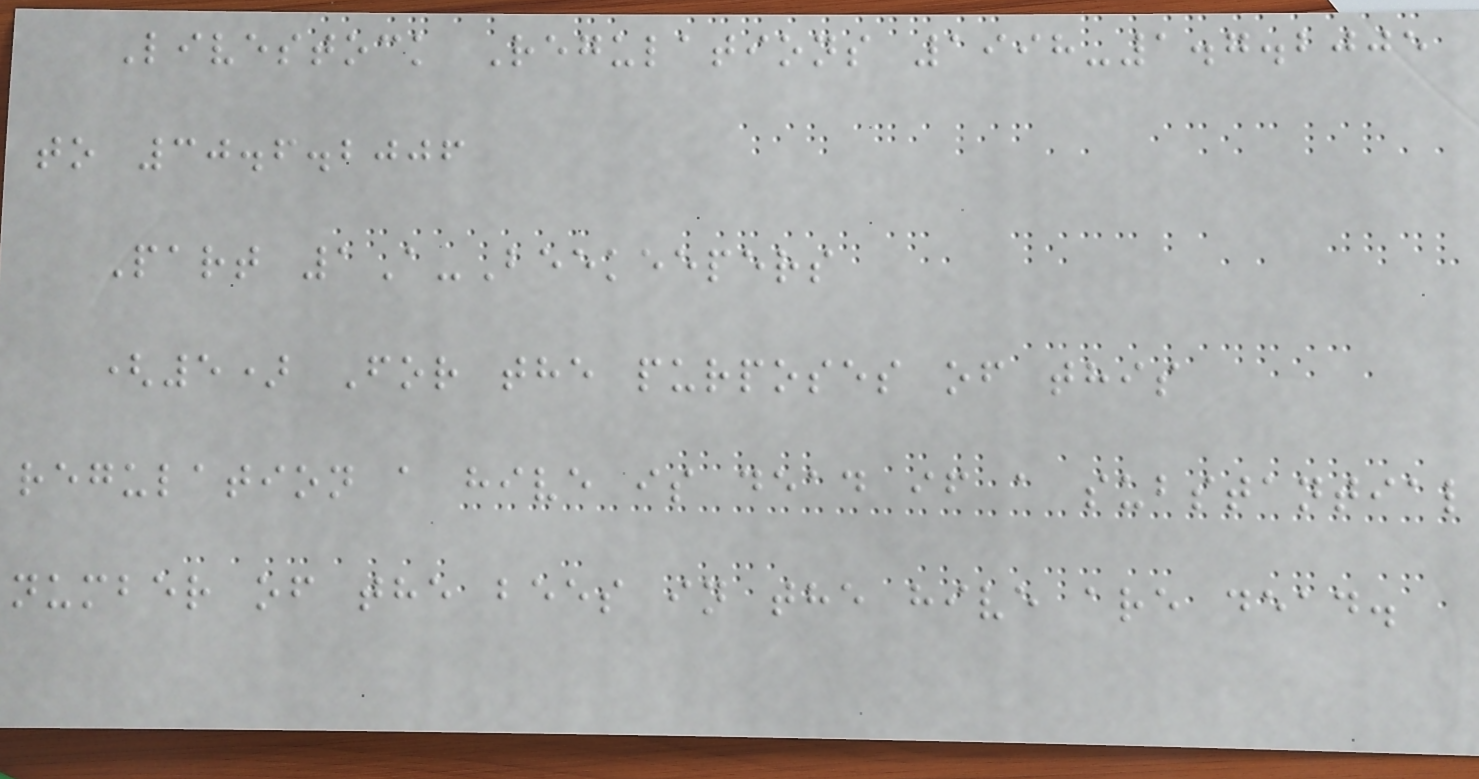Livestock Regulations 1998-1.7.2005
to 30.6.2006
Part 1A-Beekeepers
(5) For the purposes of this
regulation a hive is dead if a substantial
number of the bees in the hive are dead.
